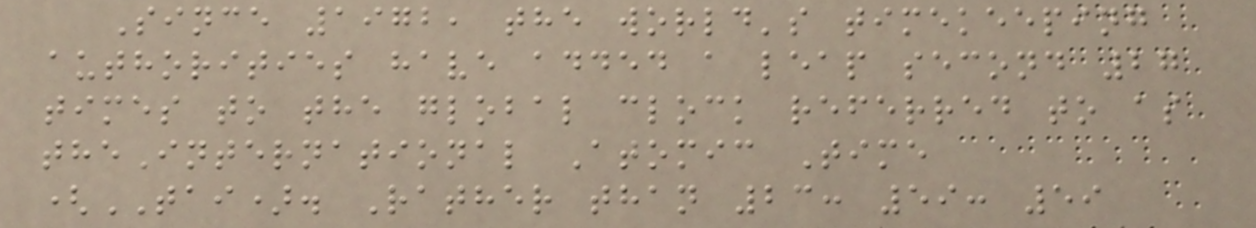Since 1972, the world's timekeeping
authorities have added a leap second 27
times to the global clock referred to as
theInternational Atomic Time
(TAI). Rather than 23: 59: 59
